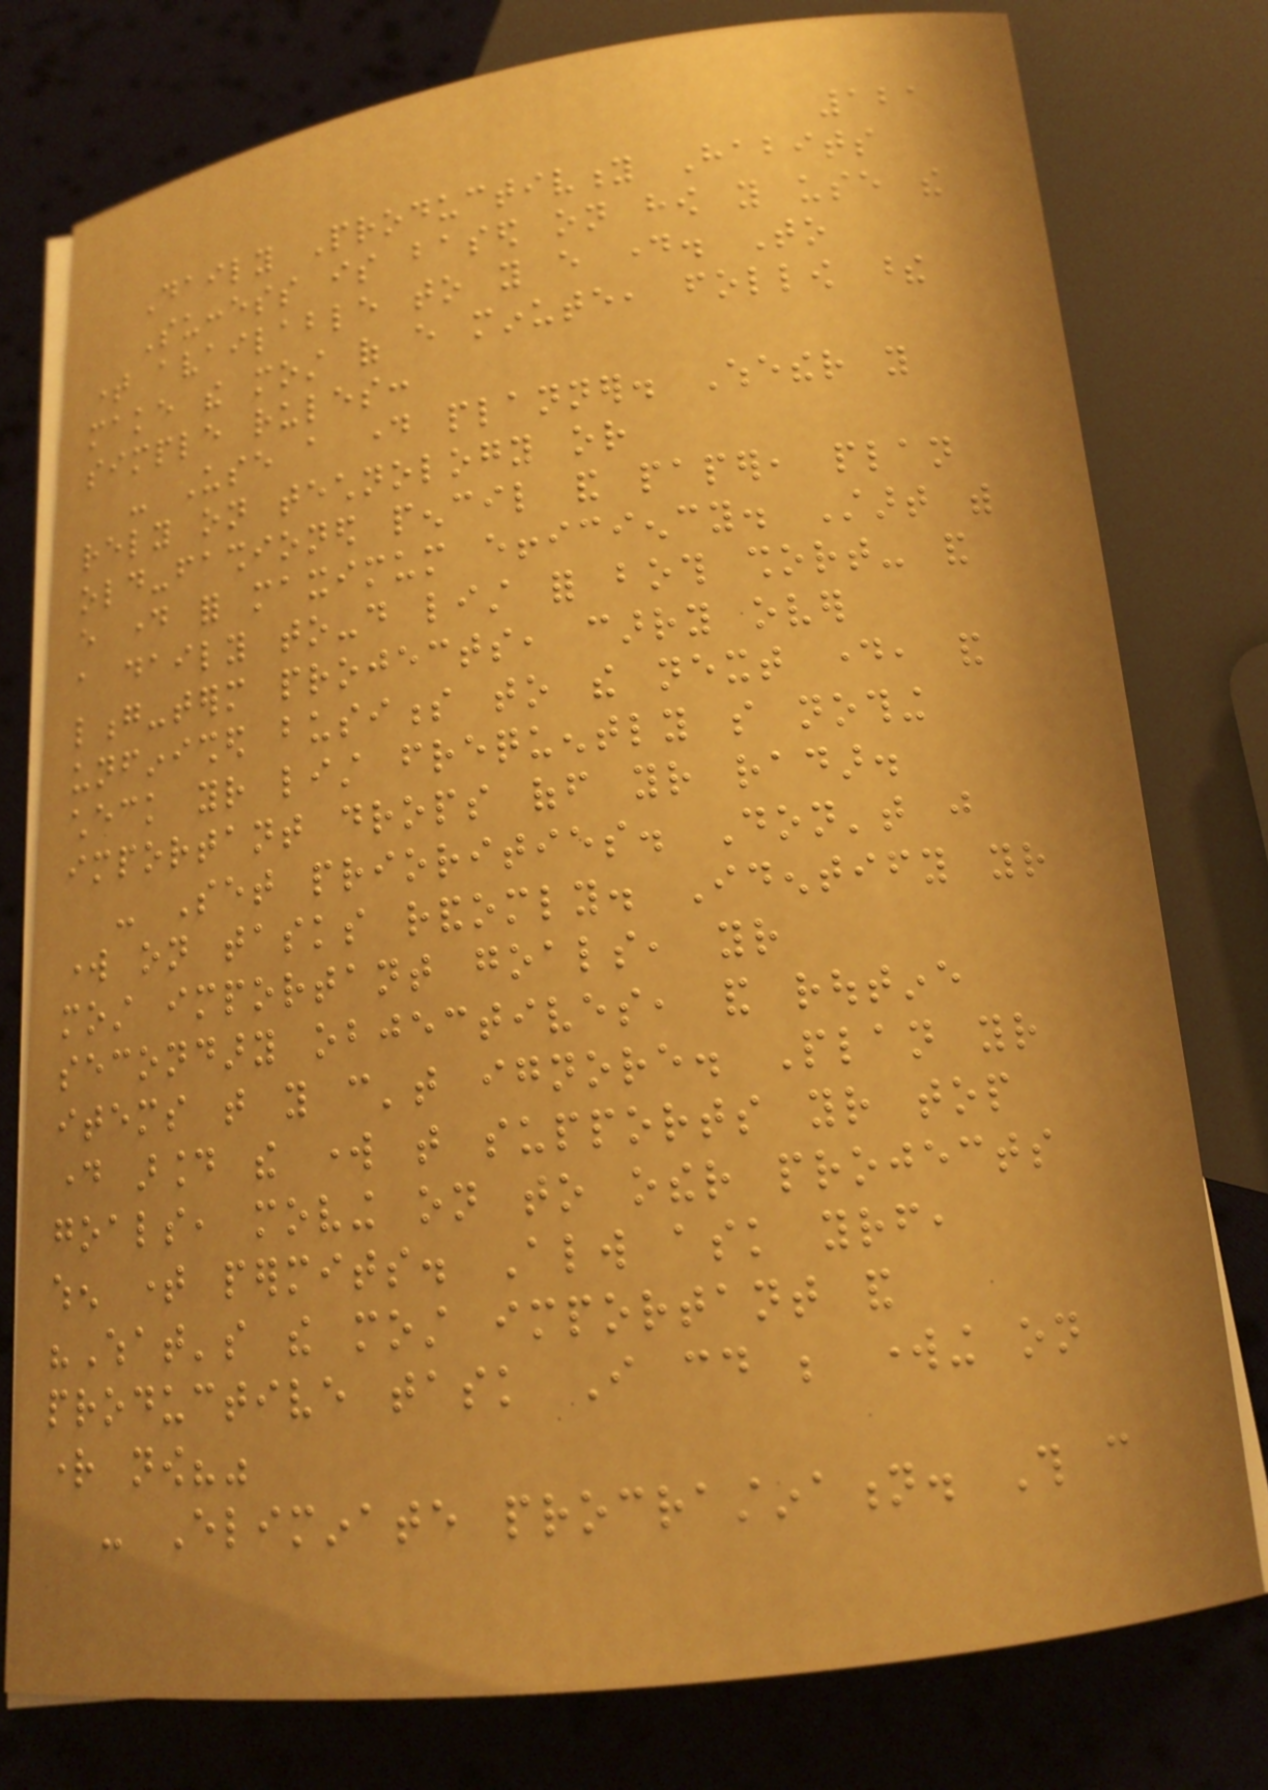121
Daily Productivity Habits
Success is based on how you use the
time available to you every day. To
make the most of every minute, follow these
simple rules:
- Use a day planner. Whether you
rely on technology or
old-fashioned pencil and paper, plan
every day for maximum efficiency. Start with
a daily to-do list for both short- and
long-term projects, carry over
unfinished business to the next day, and
check your list frequently so nothing
important drops off your radar.
- Set priorities. Don't just
work on tasks randomly. Identify your
most important goals, your
secondary objectives, and routine
items that you can't ignore. Plan your
day around the work that supports your top
goals, moving on to other projects
when time permits. Always ask yourself,
"What's the most important and
productive task I could be working on
right now?"
- Eliminate procrastination. This can
